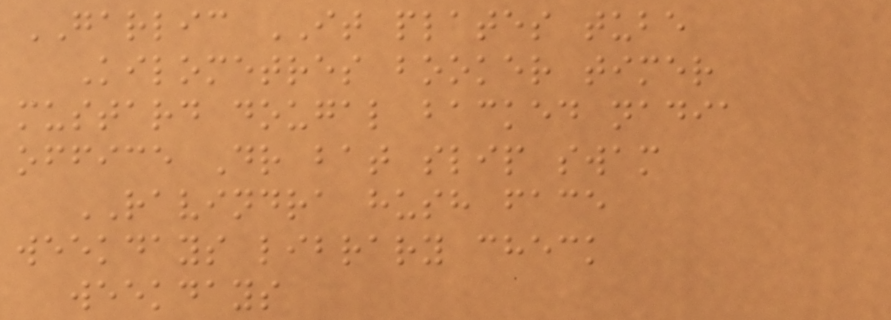GARLIC IT plates tube
Kilometres booker timer
mustard dougal backed nadia
office Dr bat slip swam
RAVINDRA hush face
weekdays library check
weekdays
